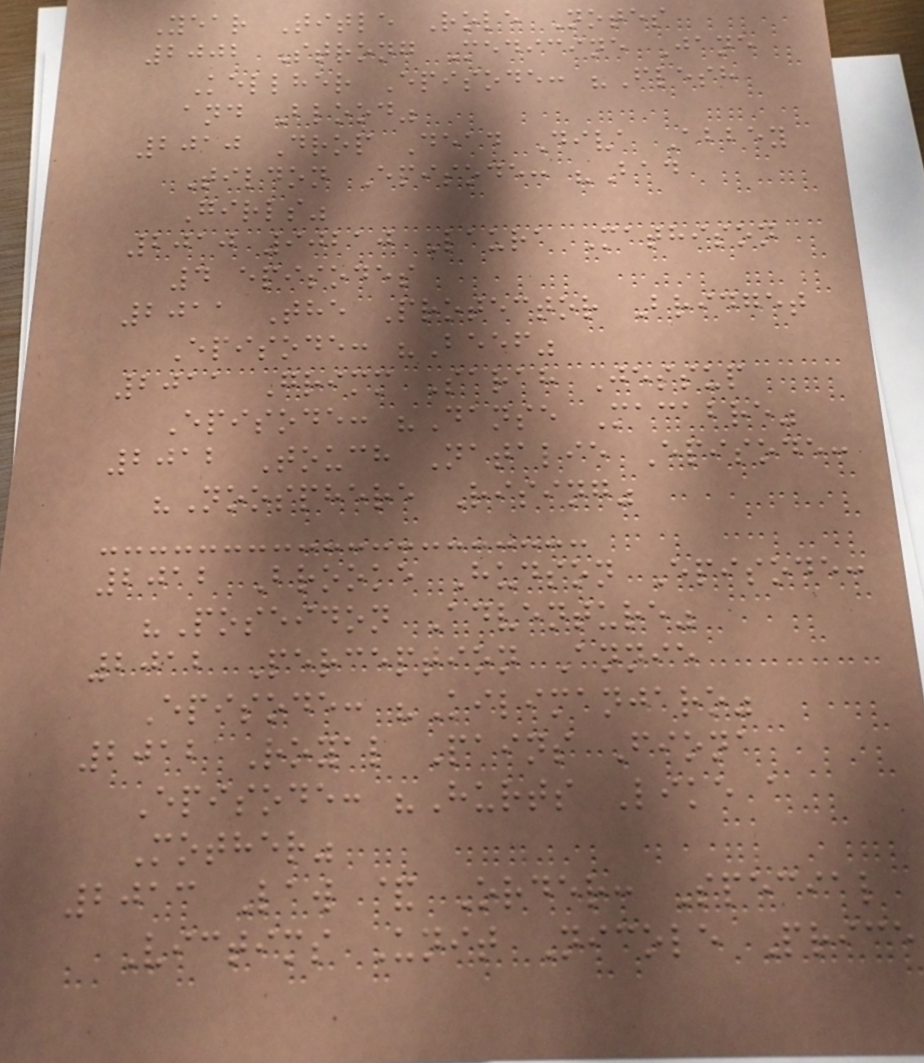Year Title Role Notes
2002 Strong Medicine Jane
Kellher Episode: "Flesh
and Blood"
2010 Drop Dead Diva Abbey
Tildon Episode: "Bad
Girls"
2010 90210 Laura Mathison
4 episodes
2011 The Protector Bridget
Episode: "Beef"
2011 Grimm Sarah Jessup
Episode: "Danse Macabre"
2012 Touch Natalie Episode:
"Noosphere Rising"
2012 Brooke Hudson Episode:
"Poseidon Adventure"
2012 Perception Annie
Episode: "Kilimanjaro"
2012 Royal Pains Fiona
Episode: "Hurts Like a
Mother"
2013 Law & Order: Special
Victims Unit Nicole Price
